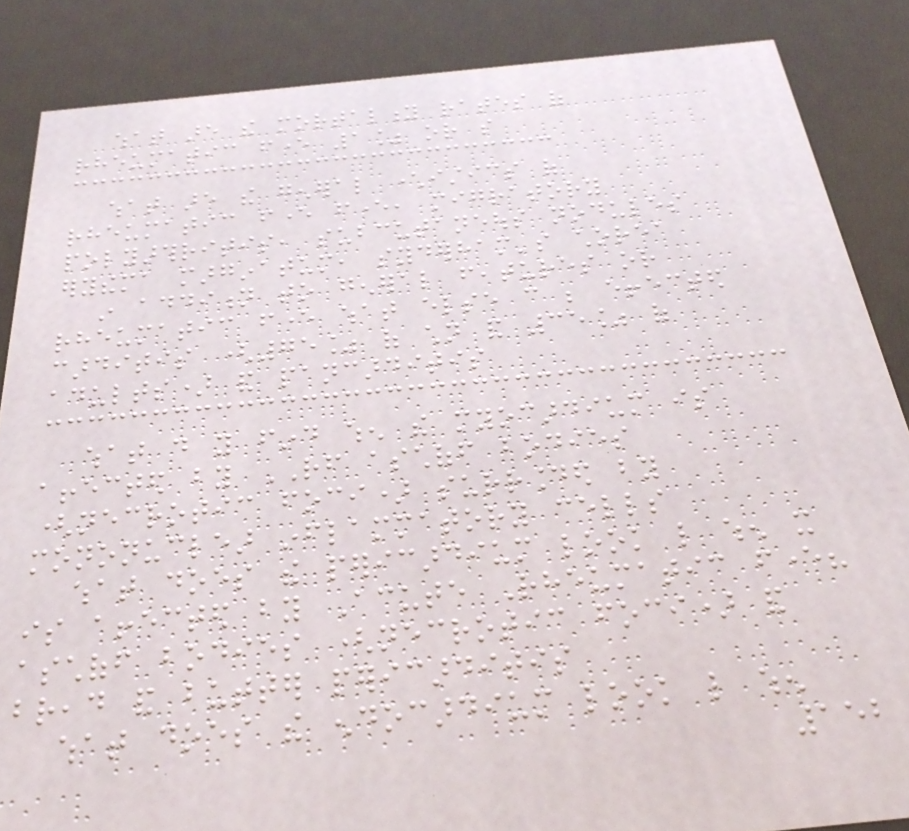what are the mortality rates of
rheumatic fever 1% or so
what are the general characteristics of
rheumatic fever fever, migratory
polyarthritis, subcutaneous nodules
erythema marginatum, syderham's chorea
in addition to general features or
rheumatic fever what else can be effected
carditis (75% of children and 35% of
adults) and pancarditis
what do you find when the myocardium is
affected by RF aschoff bodies
(necrotic foci) surrounded by
mononuclear inflammatory cells
what does the pericardium look like when it
is affected by Acute Rheumatic fever?
aschoff bodies (necrotic foci) and
bread and butter pericarditis
what does the endocardium look like when
152
